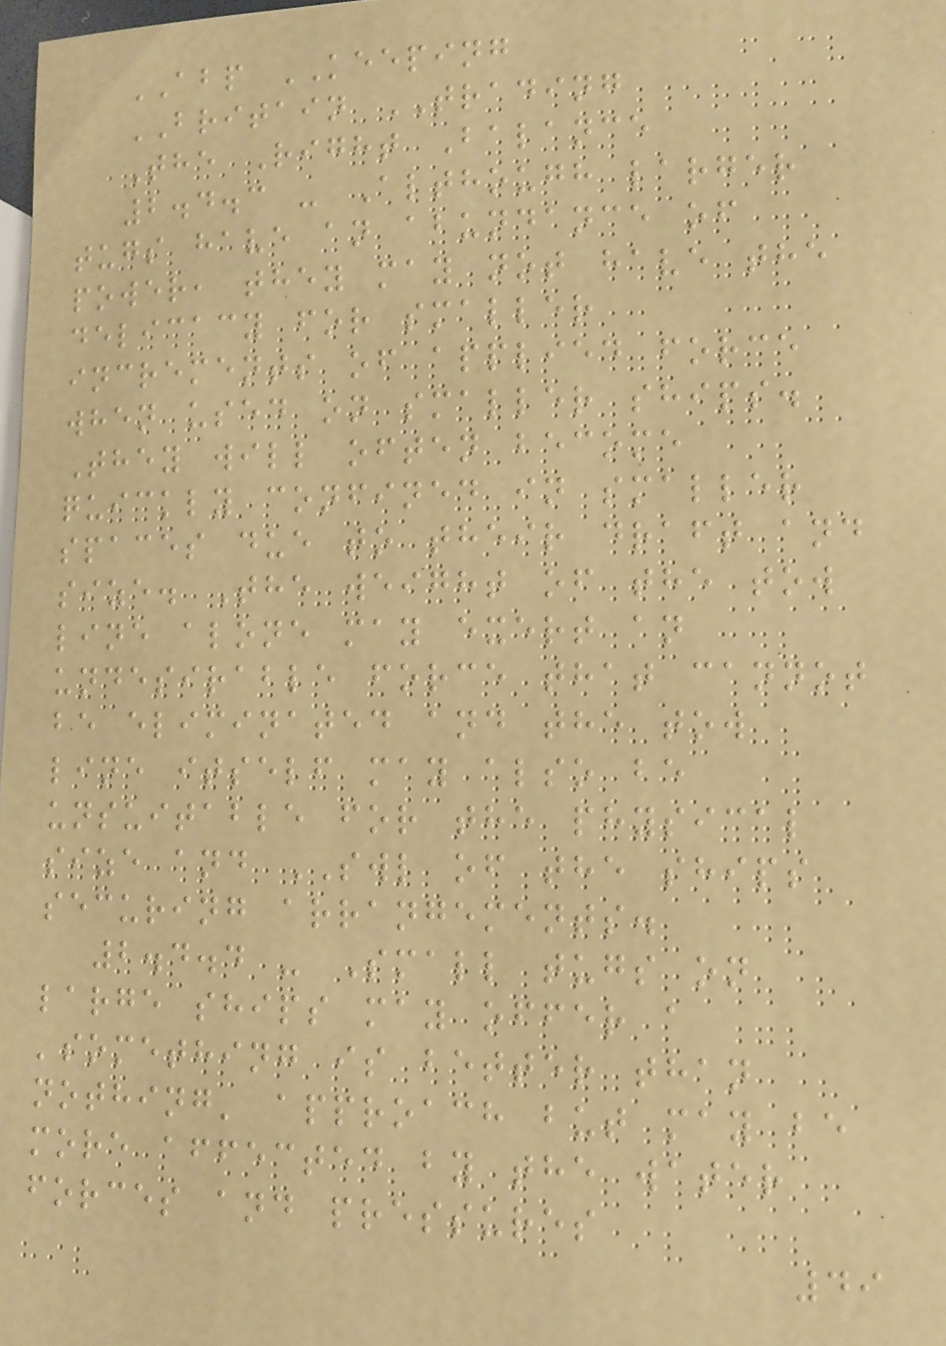ABP KEEPING
BRITAIN TRADING
The Right Balance
2.4.3 - Although larger
tugs have an abundance of
power, they may not have the
delicacy for smaller
increments of applied force
when used on smaller ships.
They will often become
quickly confined in smaller
spaces due to their draft and
size. The weight of the tow
line alone may exert an
undesirable force that cannot
be eliminated and the tow
line itself may also be
unsuitable for the physical
size and SWL of the ships
securing arrangements.
2.4.4 - Small tugs on
large ships may offer a
'something is better than
nothing' approach but may be
more affected by the water
forces and pressures
49
